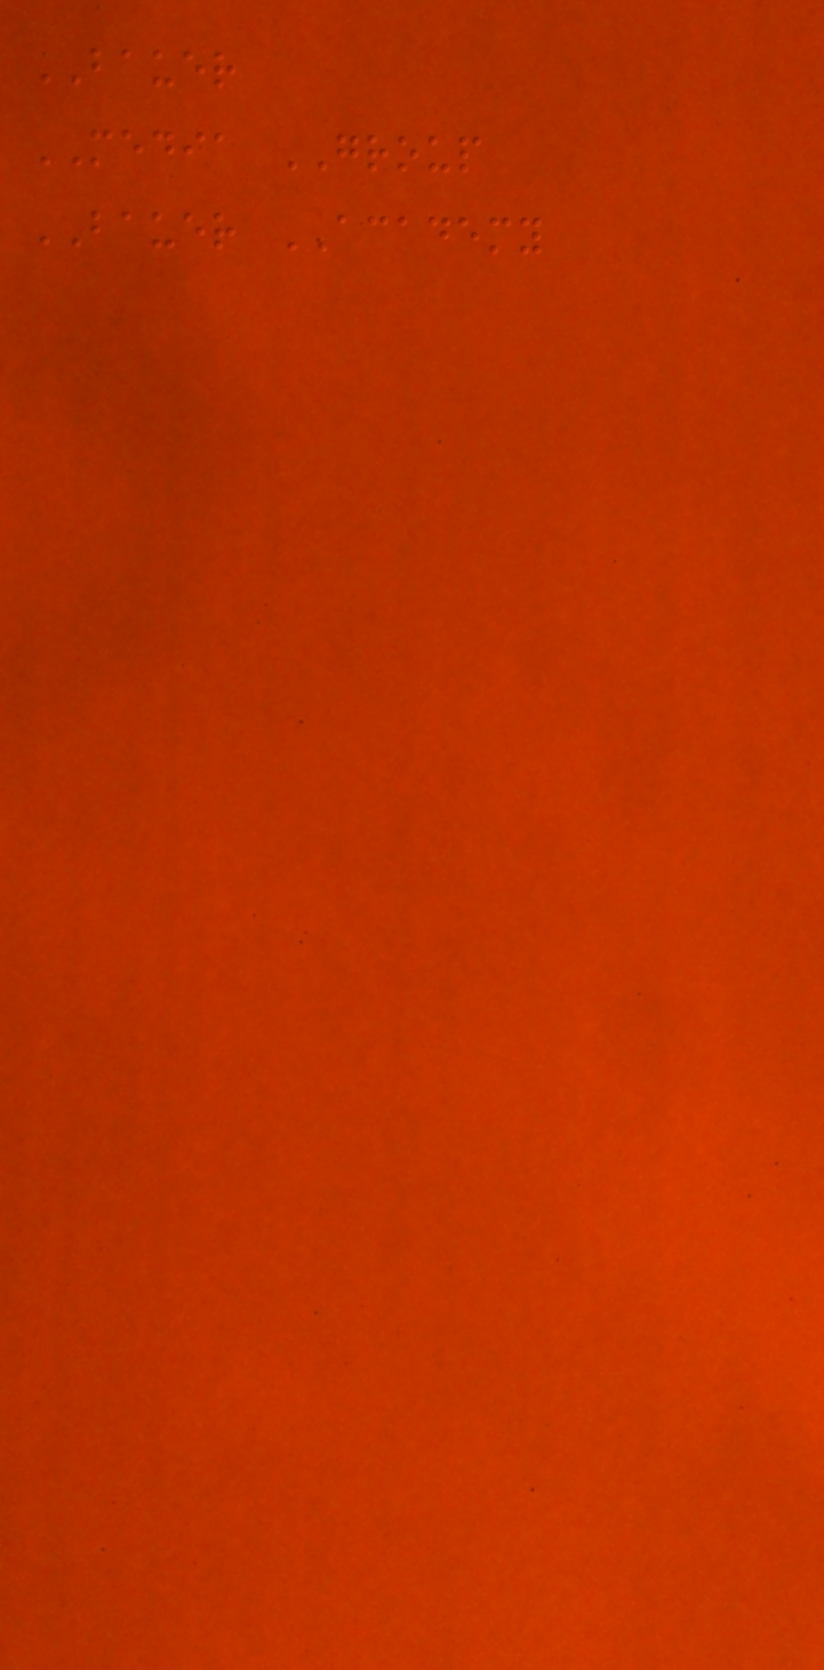BAUER
MEDIA GROUP
BAUER ACADEMY
